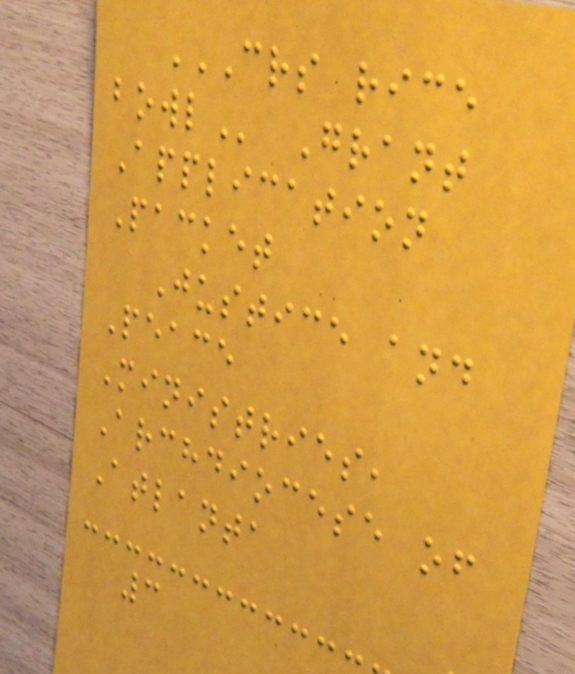CRS RICE
BOWL Grant
Application
Packet
Justice and
Peace
Ministries,
Archdiocese of
Atlanta
3
